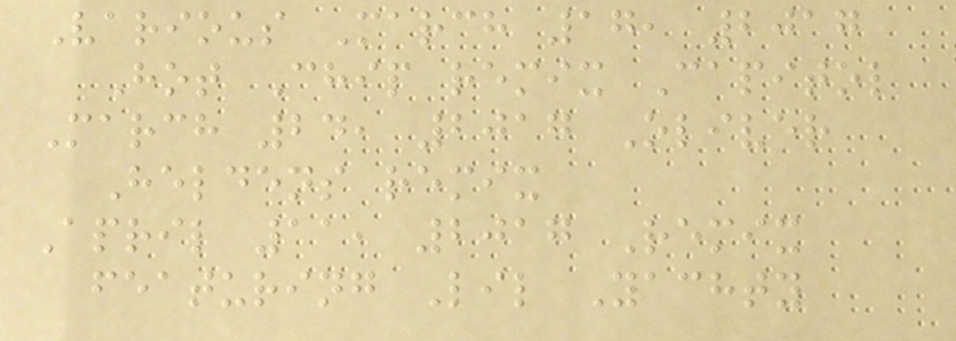Various March 17, 2017
Hot Chip remix Capitol
March 24, 2017 Oliver
Heldens remix
April 11, 2017 Remix
featuring Lil Yachty
